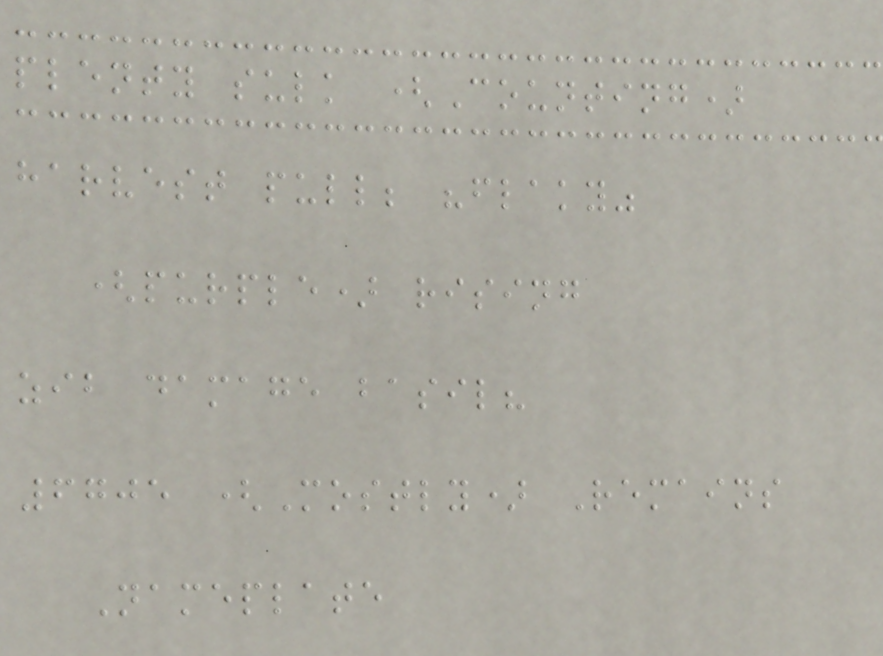plenty sulk (Counting)
harvest pull; "flaky"
(purple) rising
zib damage basil?
6705 (Mostly) Remains
Nameplate
